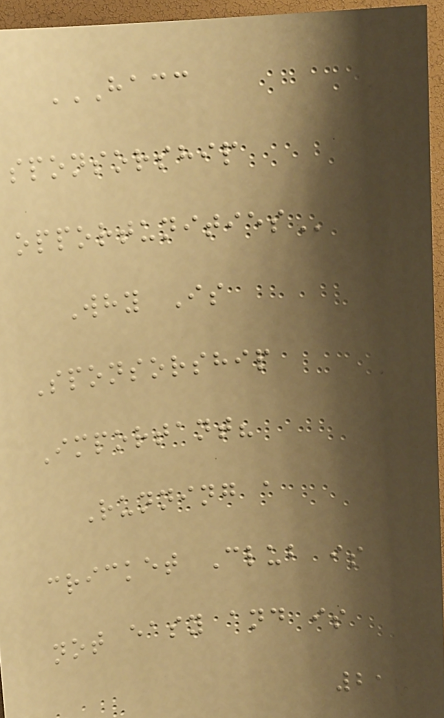HACC
SPONSORSHIP
OPPORTUNITIES
Why Is
Sponsorship
Important?
Running a
cricket Club is
not easy and is
218
